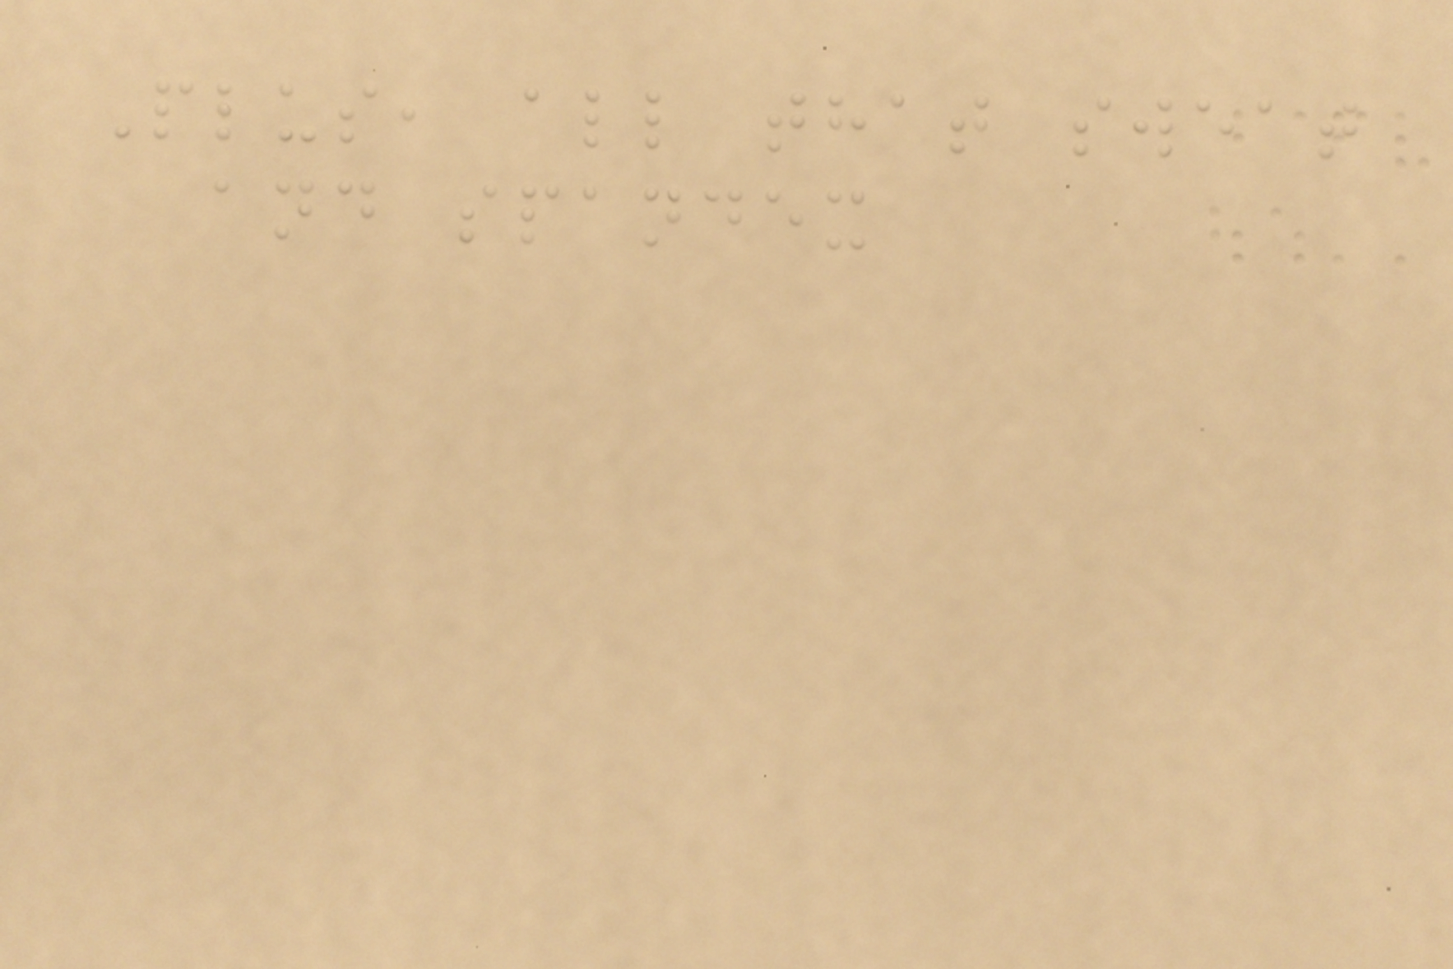Plus, all that sweat
and spandex
